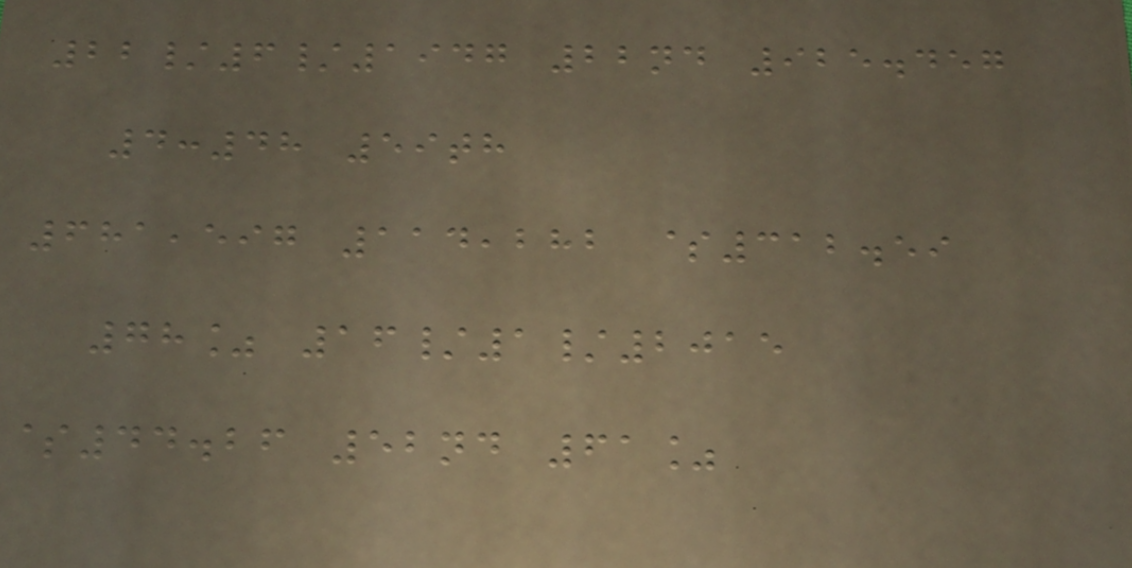22/6/1947 22nd 925.457
4:48 59th
681,597 114,282 $312.59
78% 16/1/2015
$44.26 52nd 61%
